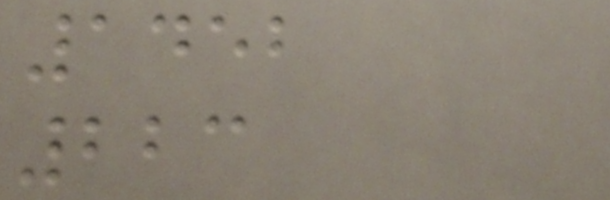1452
223
